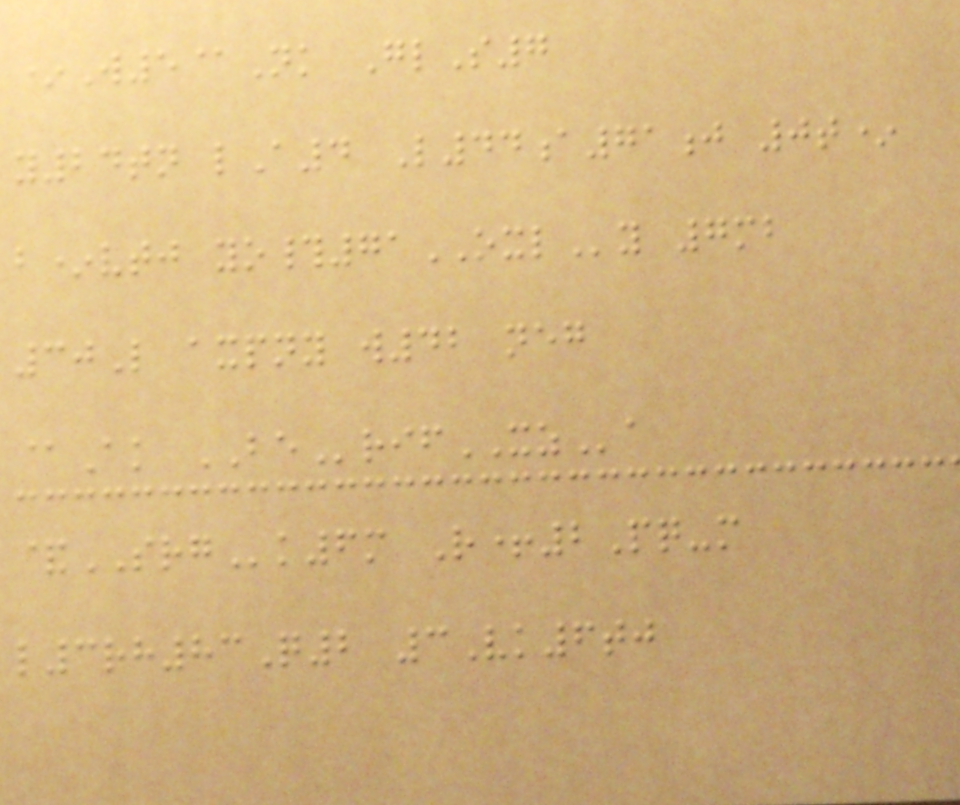*W5@Nk GlS7
y24tn lA4 L44a71j 0t*
b*vtj yo#71OXLy 7mb
30L axpny w42 neg
@Ak BErifXZa
&SRGk6m R+2Pq-m
l3rh83Q2 3Vk6tj
